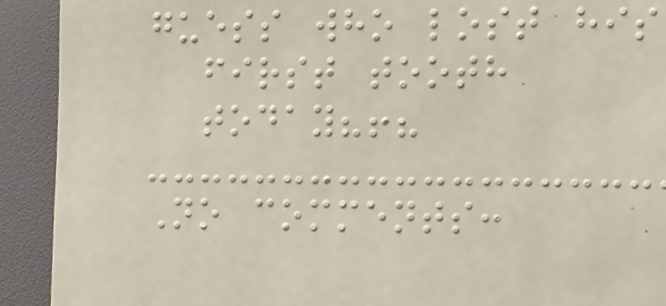guess who lost his
first tooth
today?!?
No comments:
